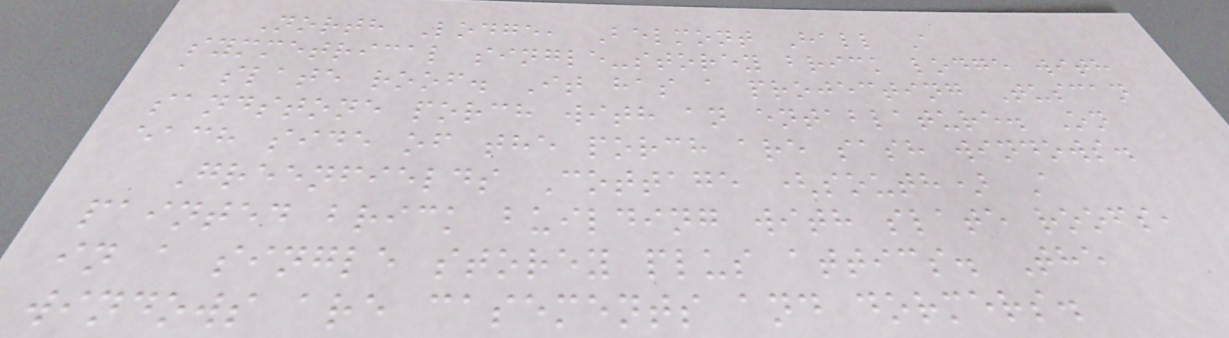North Lodge, Belmont Hall A
symmetrical single-storey brick lodge with
a slate roof. It has a projecting Tuscan
sandstone porch with an entablature. On
each side of the porch are sash windows.
Greenfields Cottage (south) A
painted brick building with slate roofs,
in a single storey plus attics. The
windows are casements and dormers.
